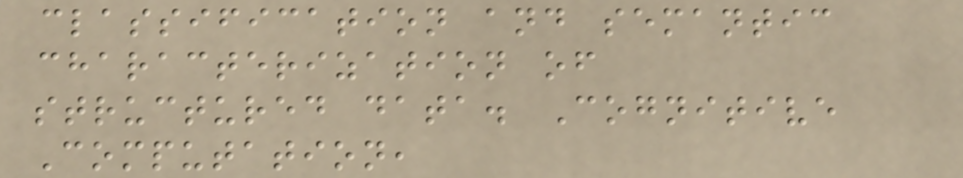classification and semantic
characterization of
structured data. Cognitive
Computation,
